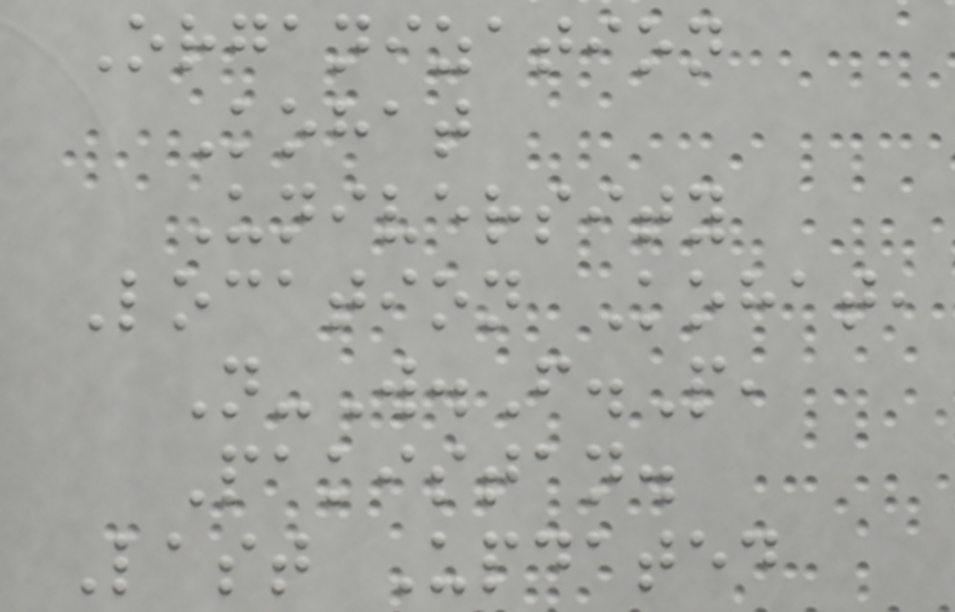Organization
Kohat
University
Location Kohat,
N-W.F.P,
Pakistan.
Last Updated
